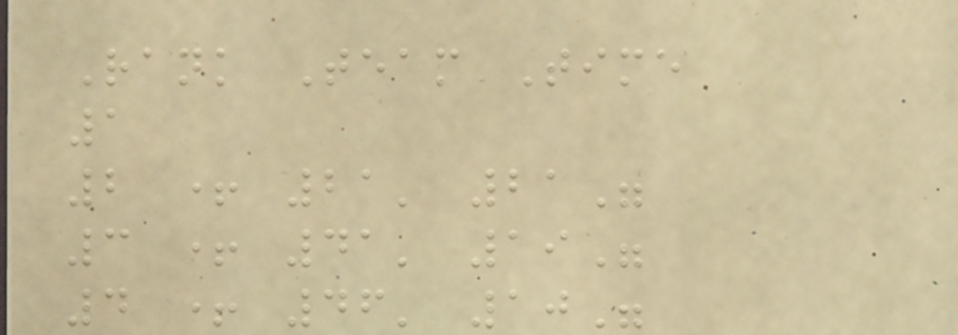Rank Team Time
1
2 + 21' 21"
3 + 41' 19"
4 + 46' 10"
